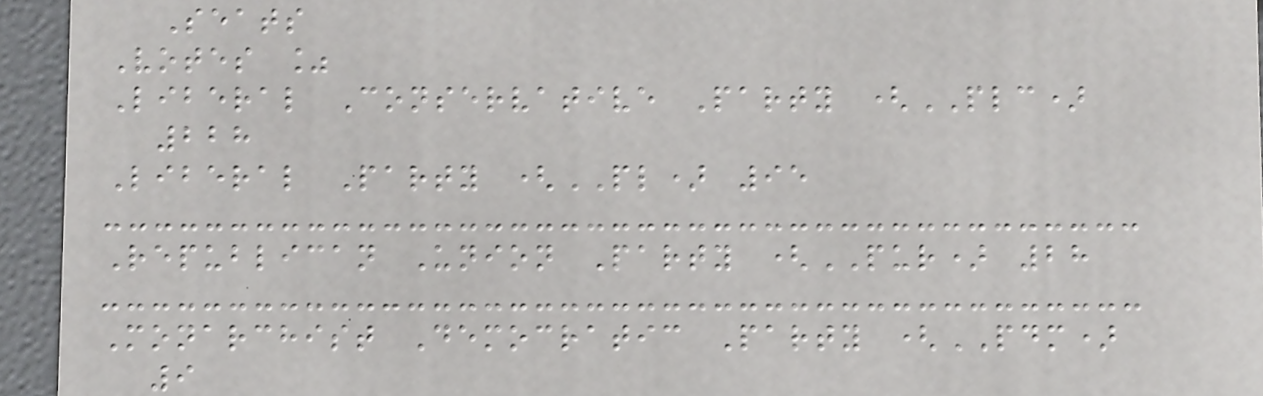Seats
Votes %
Liberal Conservative Party (PLC)
228
Liberal Party (PL) 95
Republican Union Party (PUR) 28
Monarchist Democratic Party (PDM)
9
